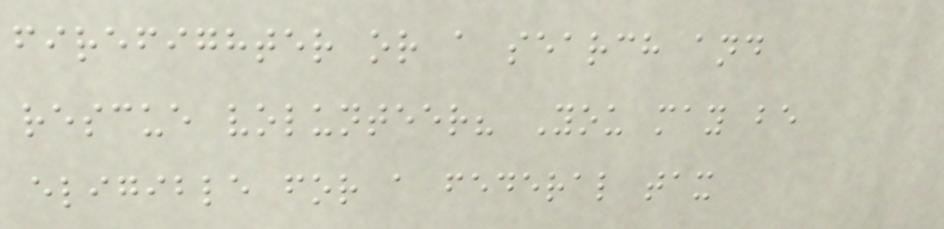firefighter or a search and
rescue volunteer? You may be
eligible for a federal tax
